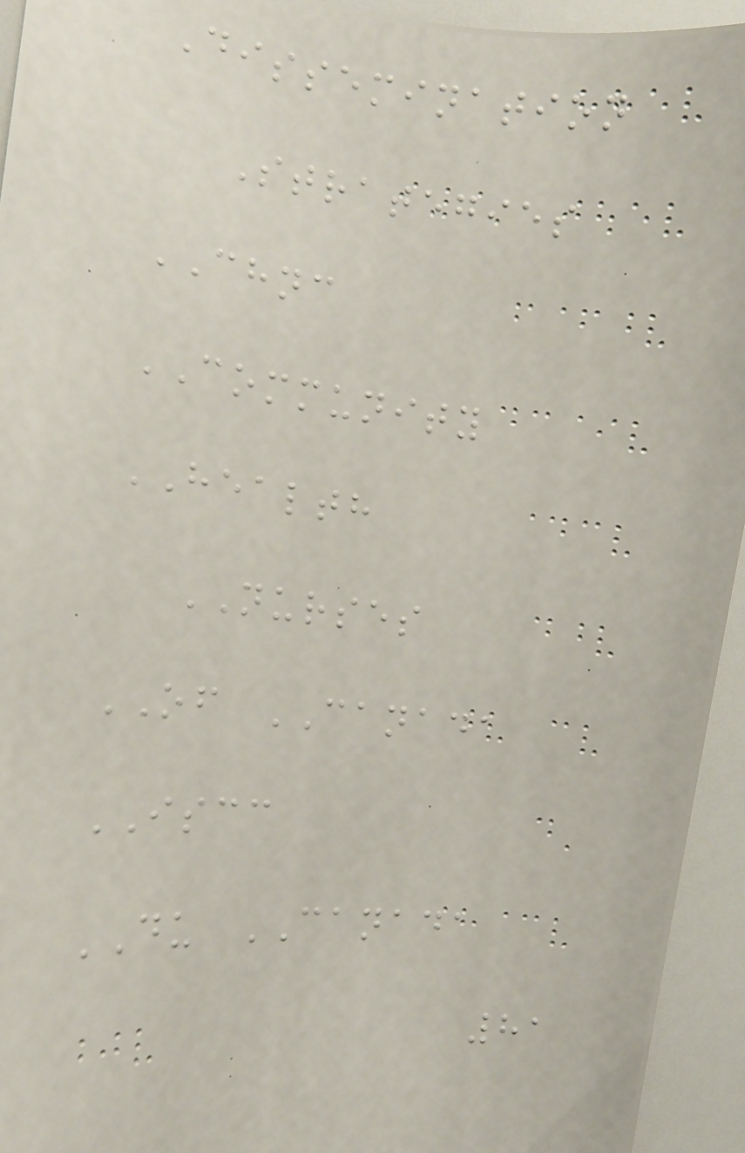Dissemination
Strategies
CHNC
COMMUNITY
HEALTH
NURSES
OF CANADA
ISCC
DU CANADA
81
